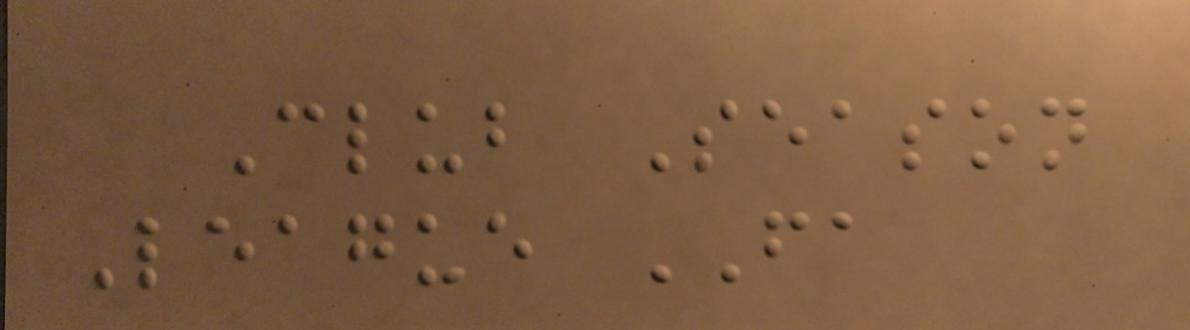Club Season
League FA
